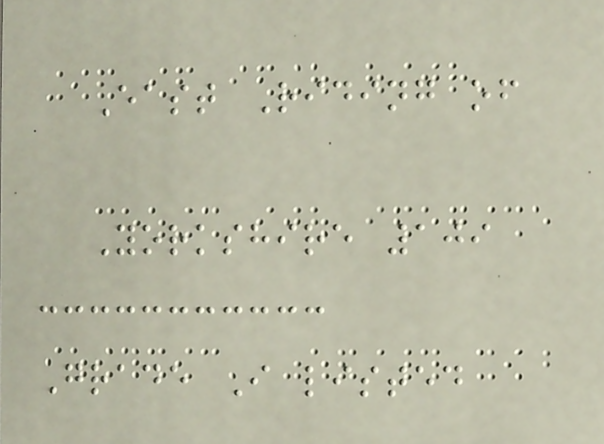East Riding of
Yorkshire 109
Grade I listed
